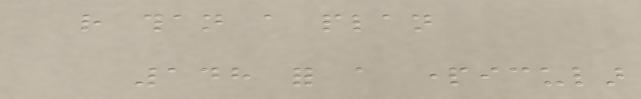rather than a plan
148 for a particular
